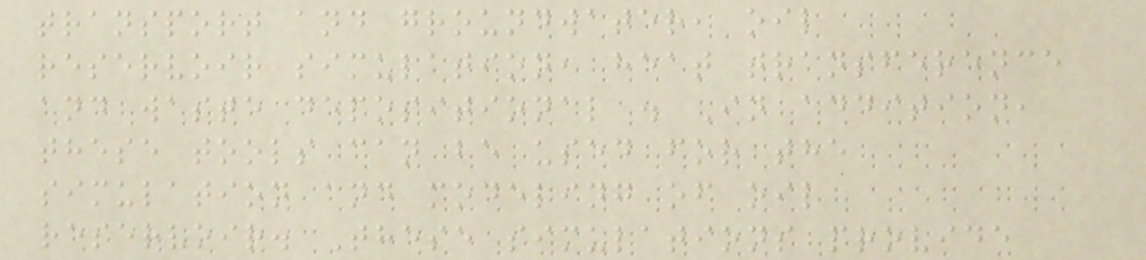transport and groundwater, oil
reservoir simulation, heat transference
and waste depositional . In addition,
these tools can be used for the
simulation and modeling of oil
reservoir. These simulations provide
